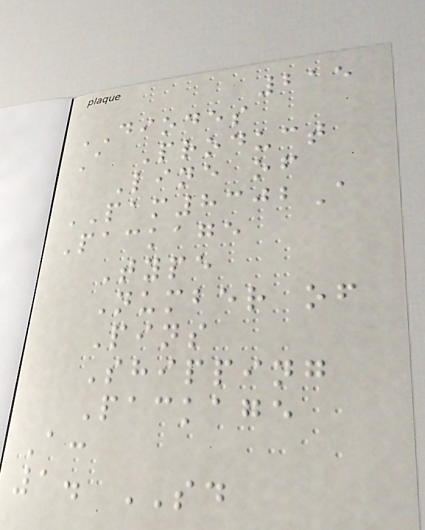215
DIODES
A Product
Line of
PAM8302A
Package
Type
Number of
Pins
Shipping
Package
A:
1. SD
